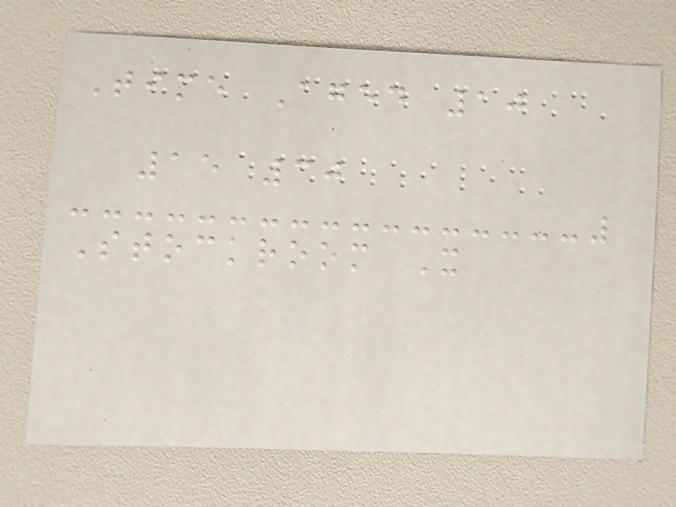Time Aged 10
15 30
Stockroom X
